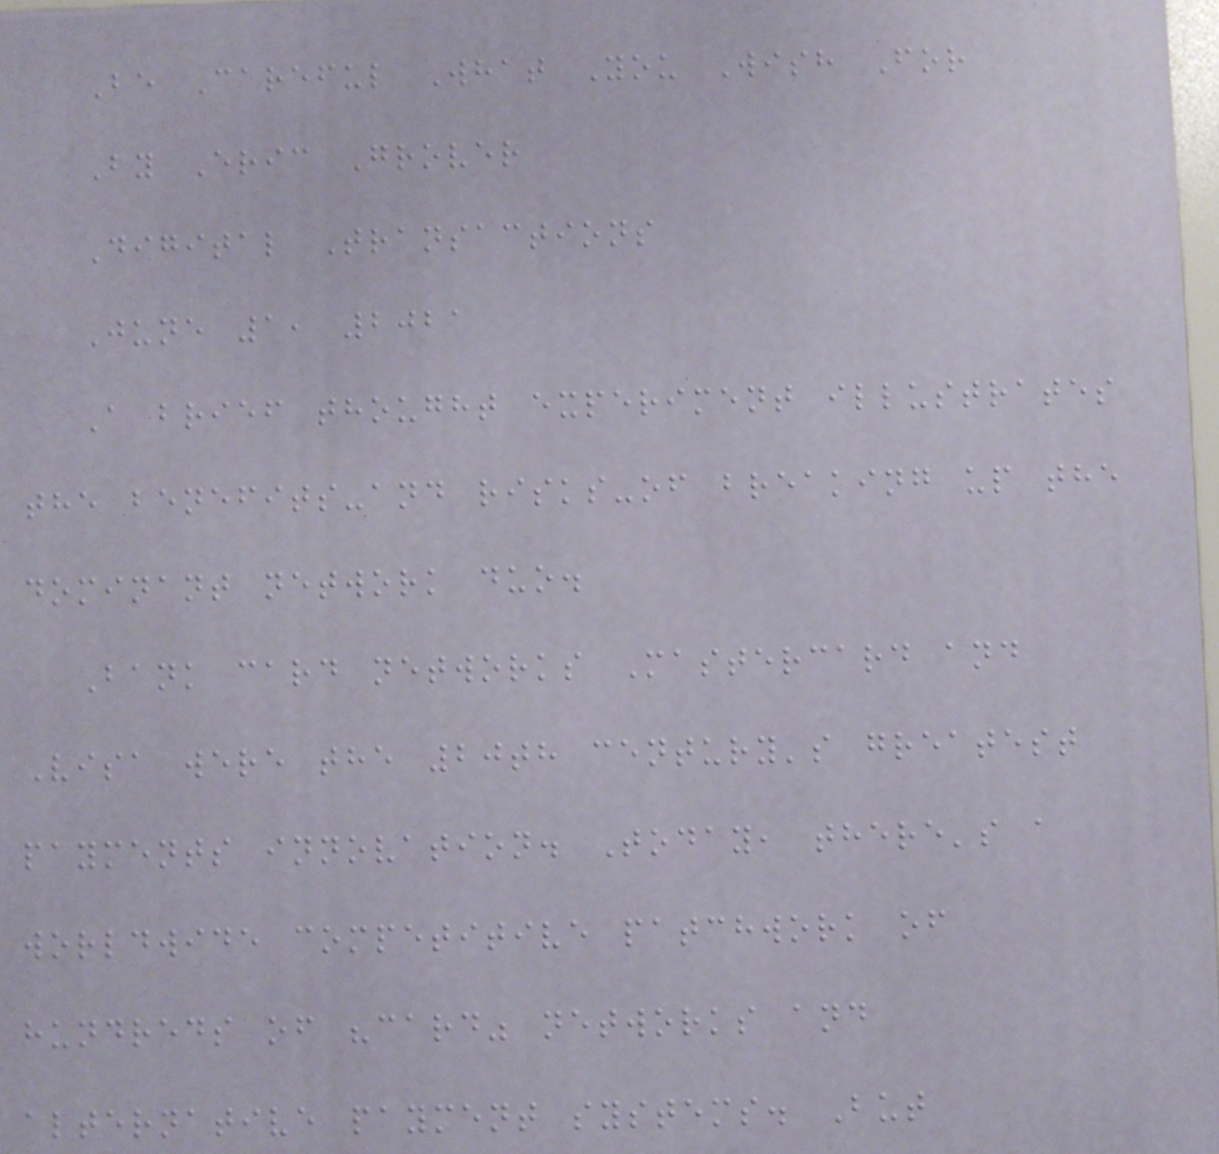Be Careful What You Wish For
By Eric Grover
Digital Transactions
June 1, 2021
A brief thought experiment illustrates
the benefits-and risks-of breaking up the
dominant network duo.
Bank card networks Mastercard and
Visa were the 20th century's greatest
payments innovation. Today, there's a
worldwide competitive patchwork of
hundreds of "card" networks and
alternative payment systems. But
